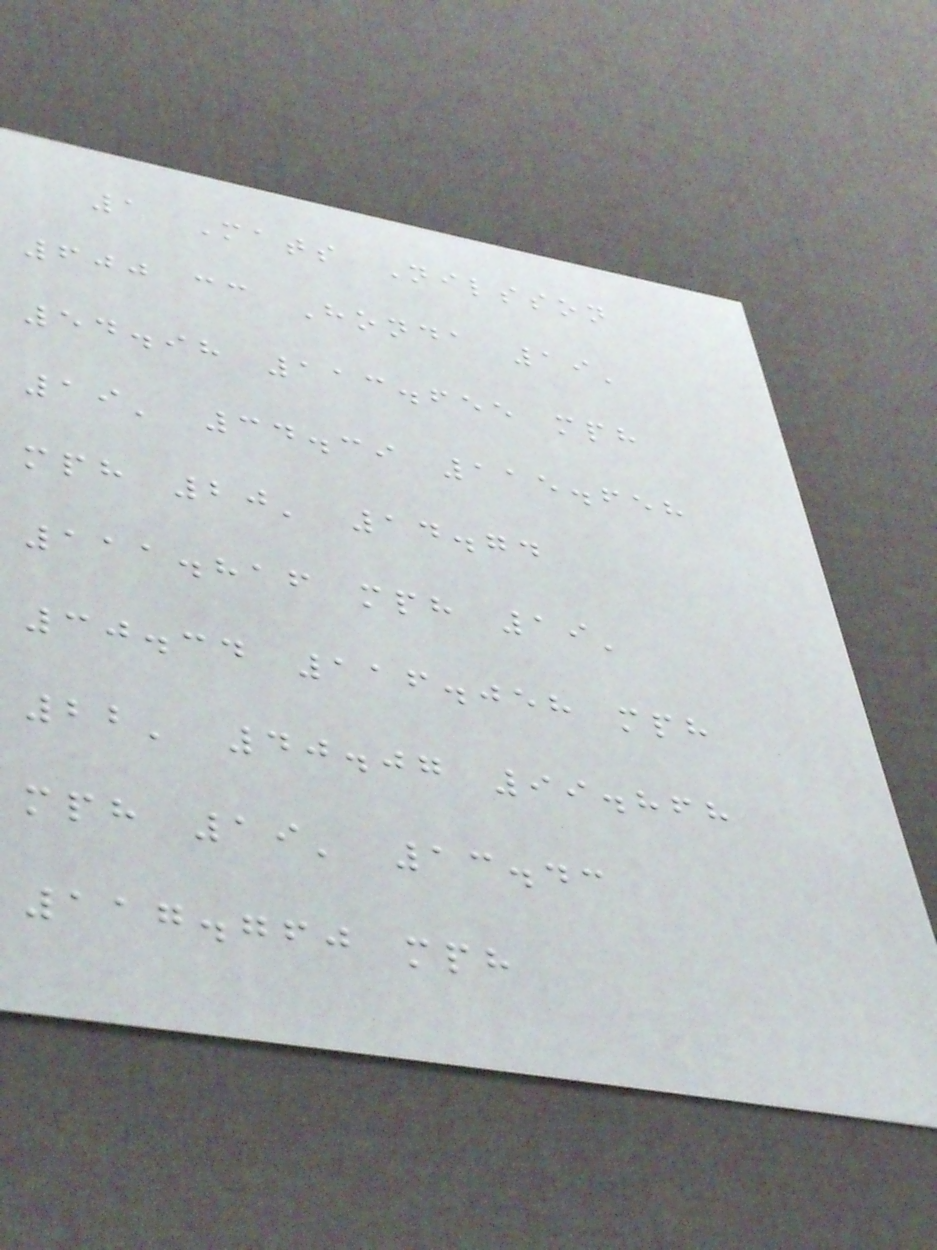1 Mats Nilsson
600 cc Honda 19'
54.98 113.655 mph
19' 34.39 115.658
mph 20' 14.74
111.816 mph 19'
30.34 116.058 mph
22' 40.07 99.868
mph 19' 13.43
117.760 mph
